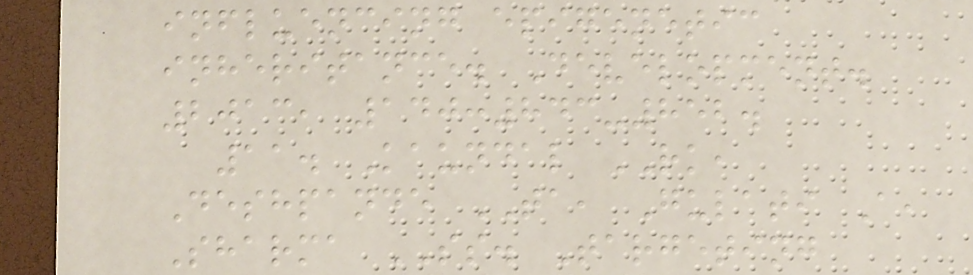influencing epigenetic
inheritance. Development.
2013, 140:843-852.
11. Kaundal RK,
Deshpande TA, Gulati A,
Sharma SS. Targeting
